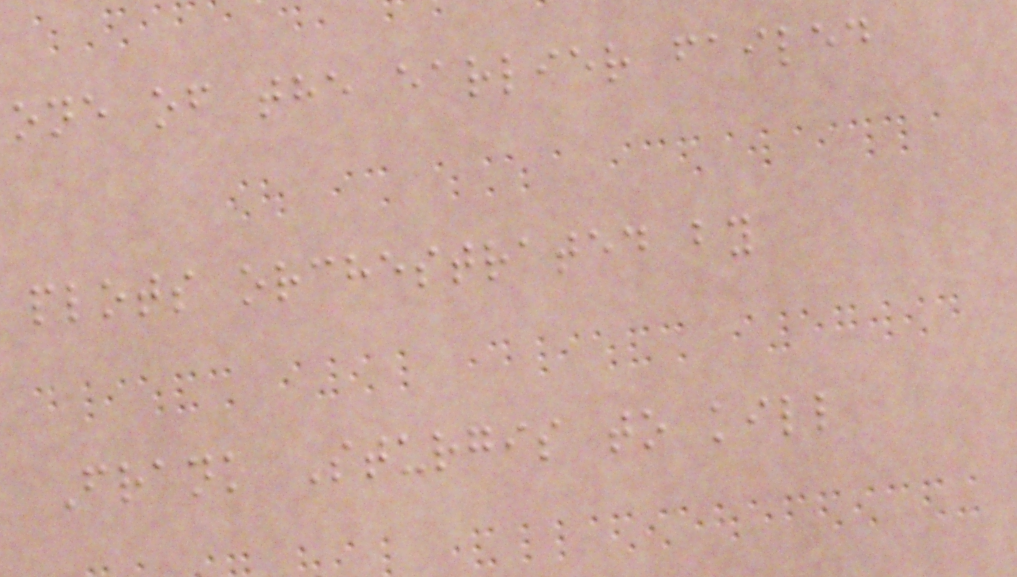one of the earlier failed
plots orchestrated by
Frank Sturgis to kill
